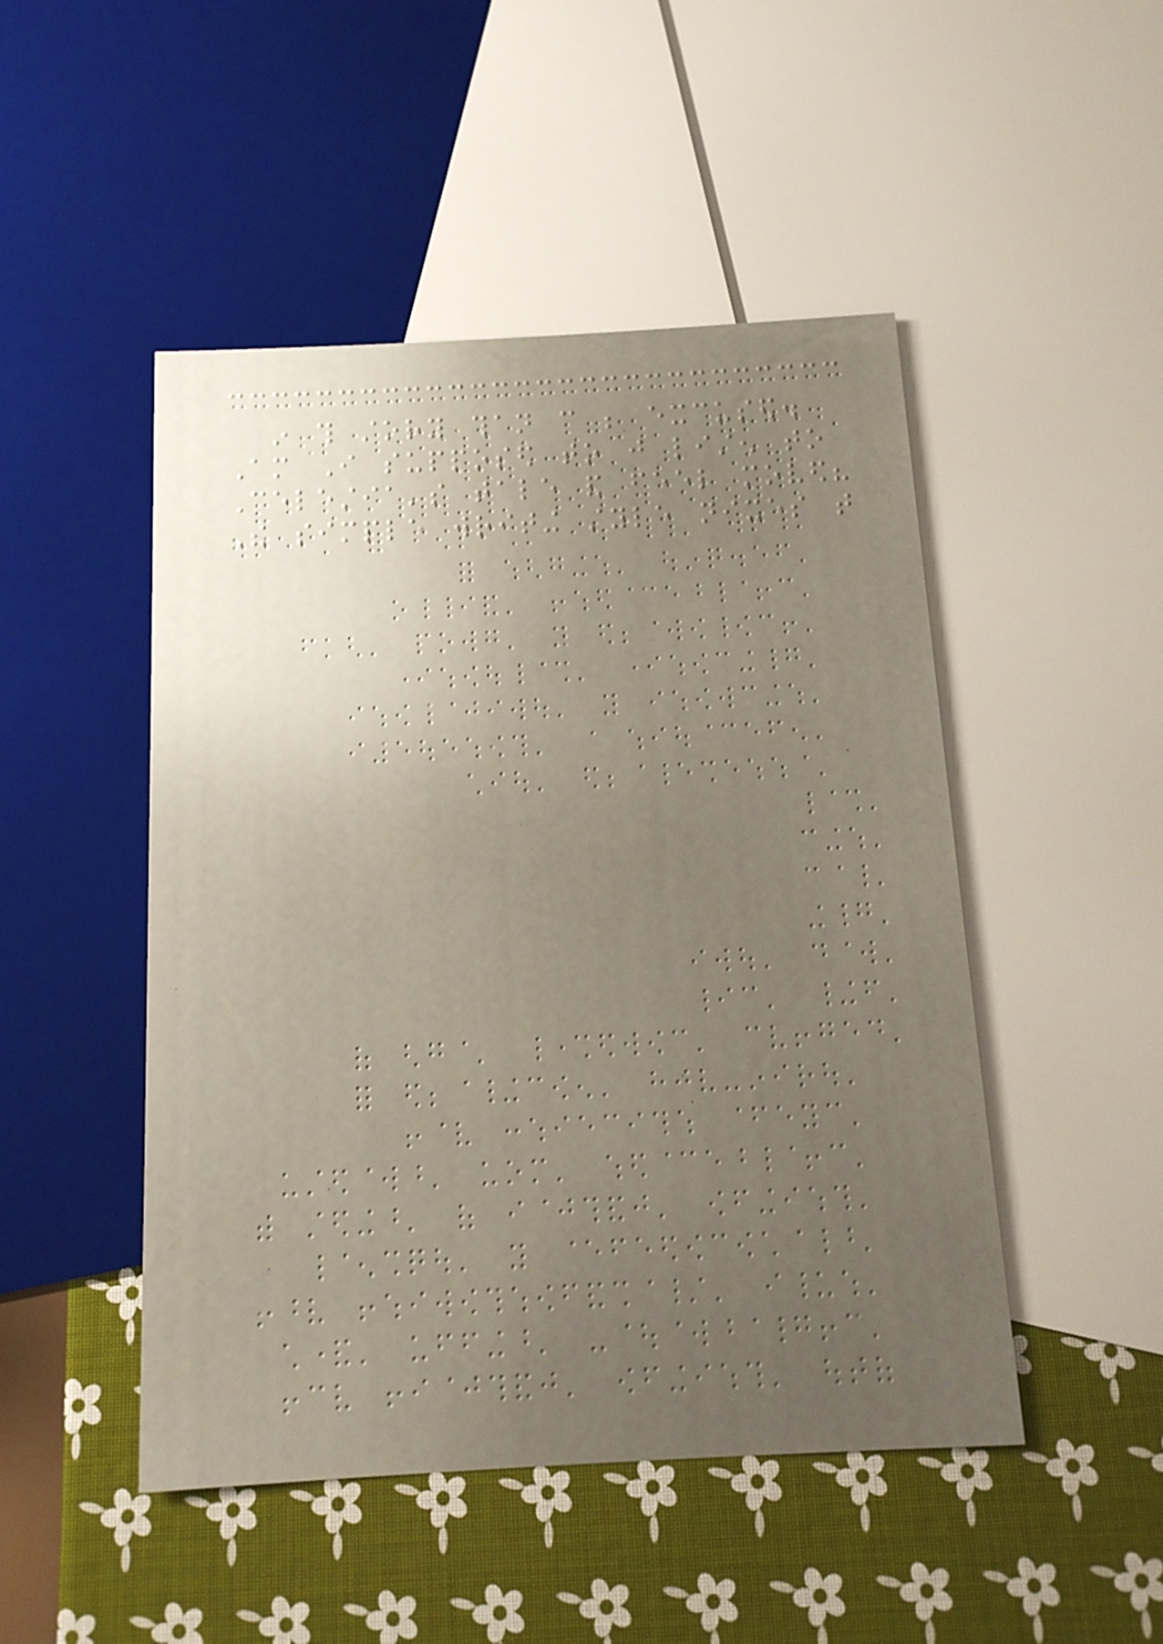in this story than can be excused.
Am I supposed to just listen to
Celestia's tale and feel moved?
The simple writing style nixes that
